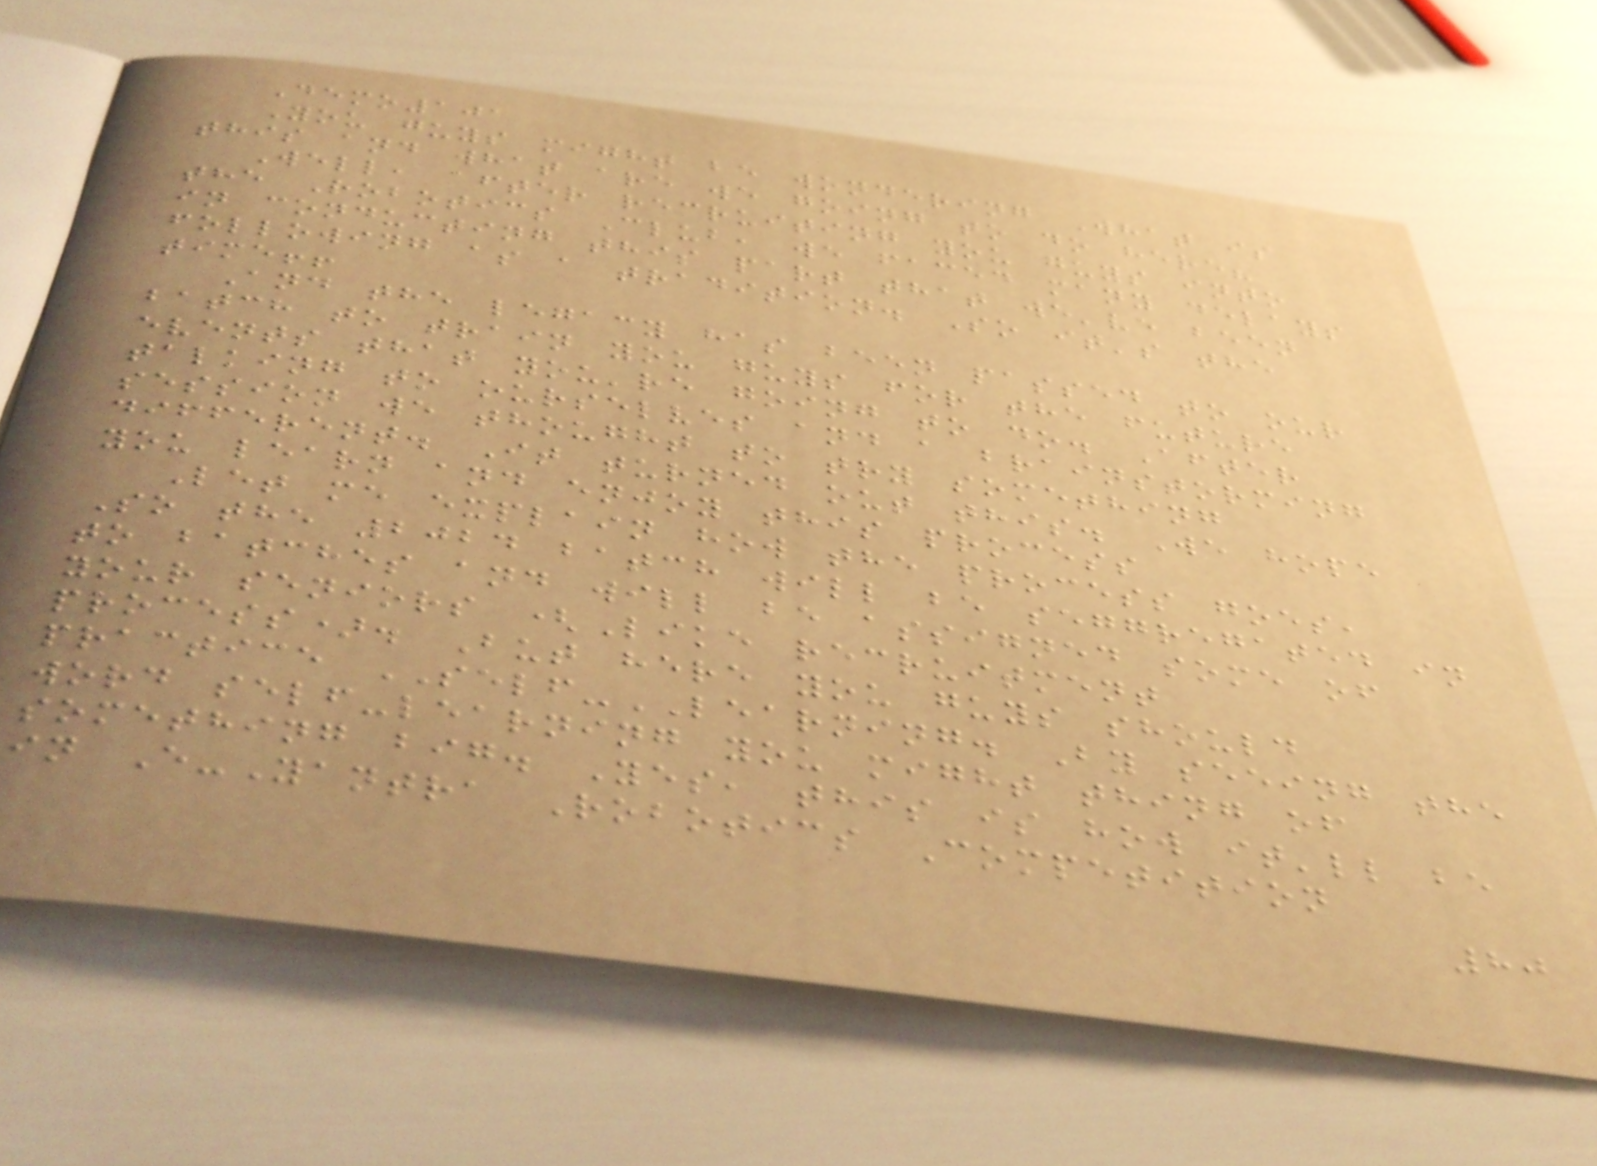Demo101
You guys might be wondering What is
this and what are we going to do here?
Well, after recruiting you guys into
the Robotics Club, we faced many delays
in conducting this part that we've been
following as a tradition. So it's the
time!!
And the legacy has been passed to our
batch to train you guys for the future
events that you're going to do. After
talking to ourselves and a brainstorming
session we thought to try something
different. It turned out this. We hope
you learn and enjoy this process
Let me explain how the process goes,
So the 2024 batch will be seggregated in
to batches and will be assigned some of
your seniors (Like recruitment
process). But here you guys should
practice SELF-LEARNING. By seeing the
word self-learning you might thing of
something big. Yes, this is how it'll be
in E-Yantra Robotics Competition
80
